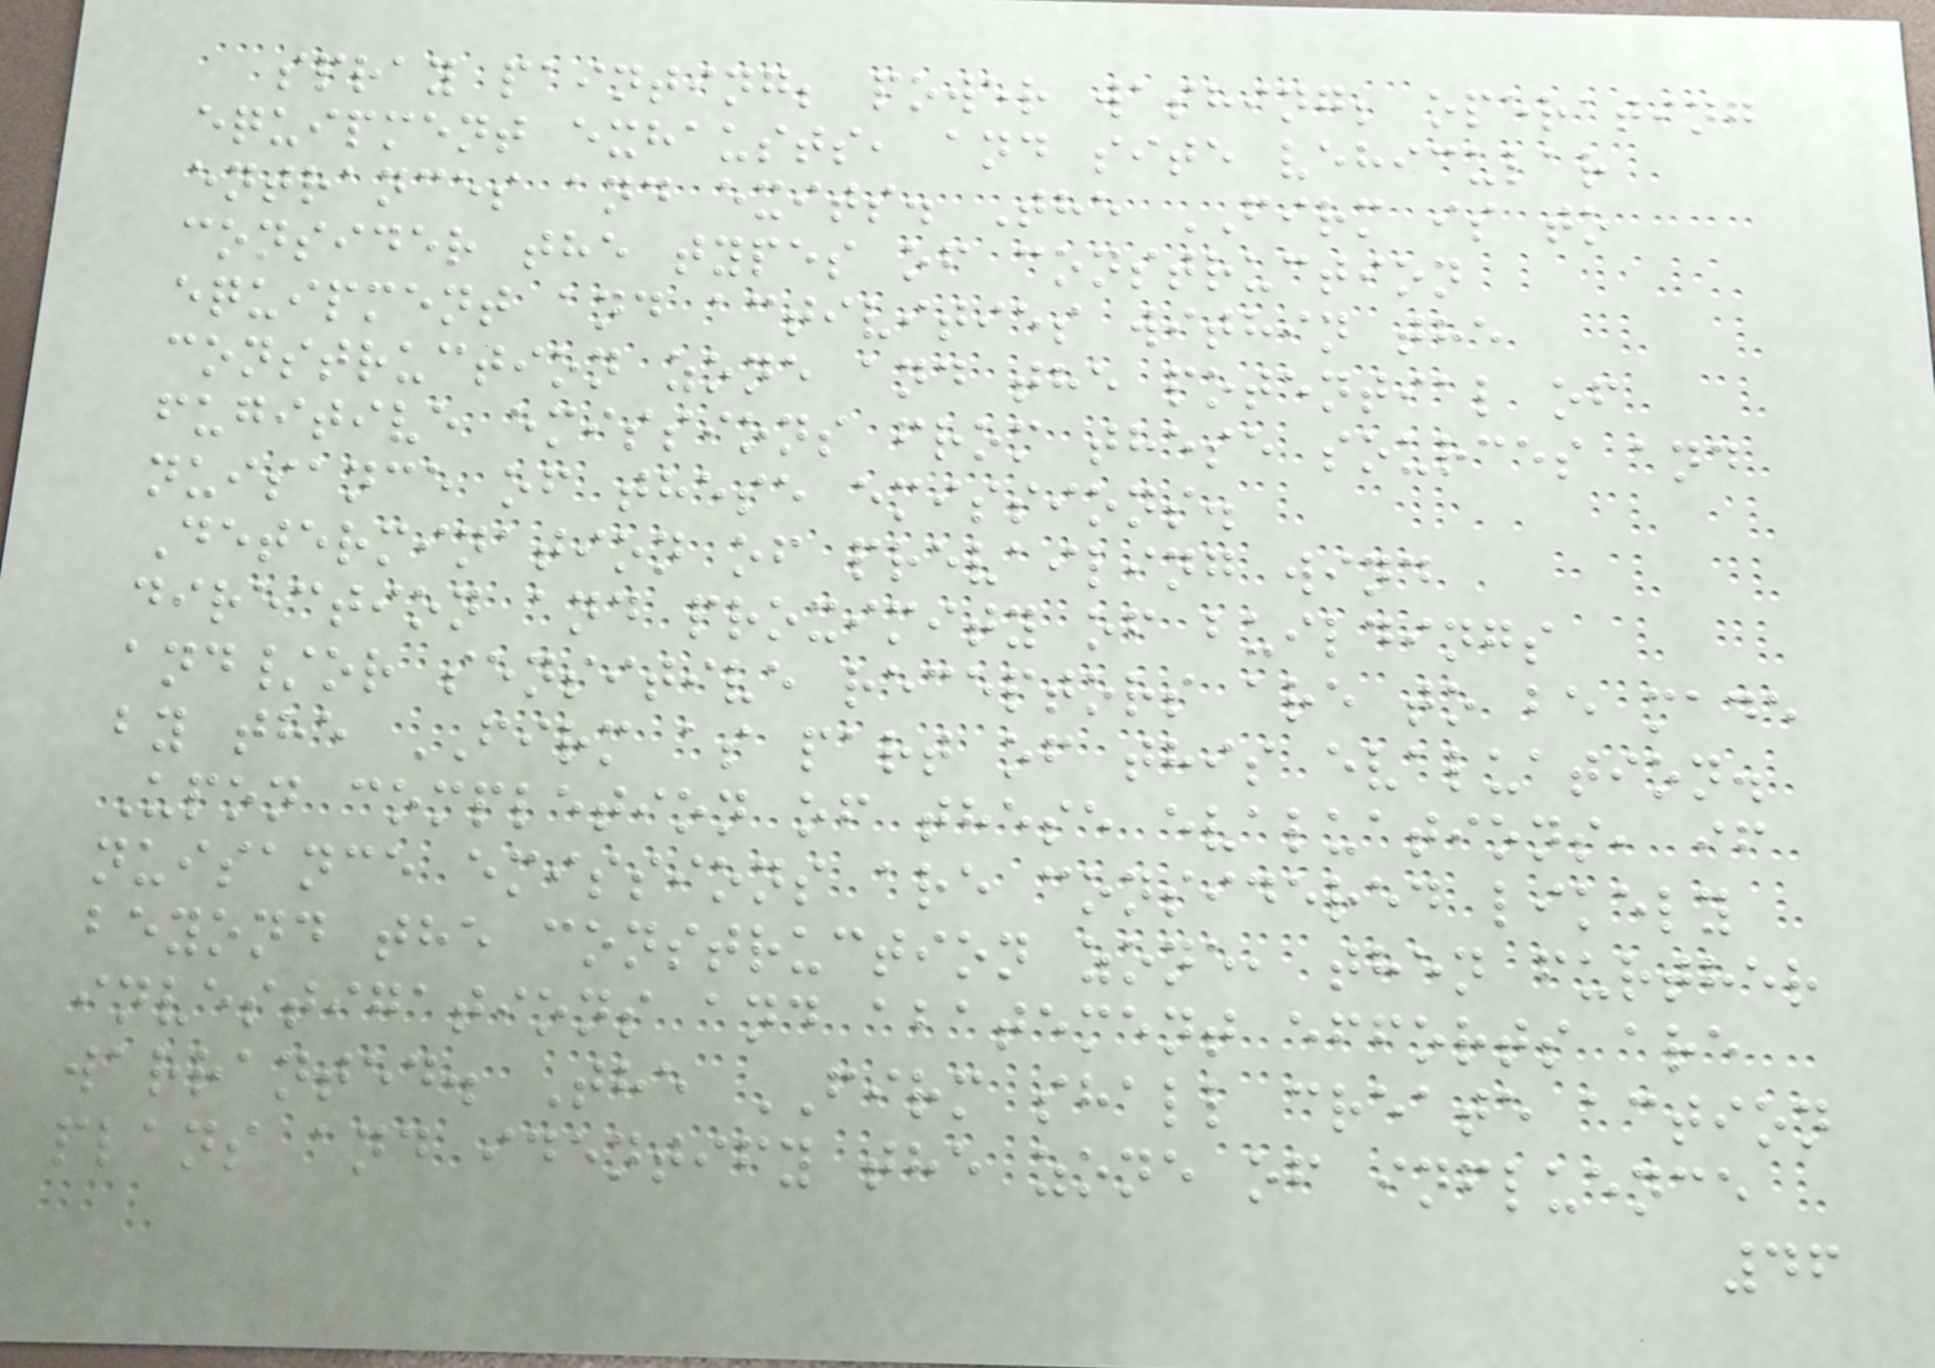spray painting; power washing; operating
equipment exhausts, and site vehicular
entrances and exits. The FIRM is to
consider the types of construction
equipment and activities within the
construction zone and the potential of
fugitive emissions from these sources and
nuisance of these emissions.
Determination of prevailing wind
direction and proximity of buildings
and/or sensitive receptors are to be made
by the FIRM as part of this evaluation.
Upon completion of these evaluations, if
nuisance emissions are considered likely
beyond the construction zone, then further
investigations and abatement efforts are
warranted. The FIRM shall create action
plans and identify the zone of influence
46
